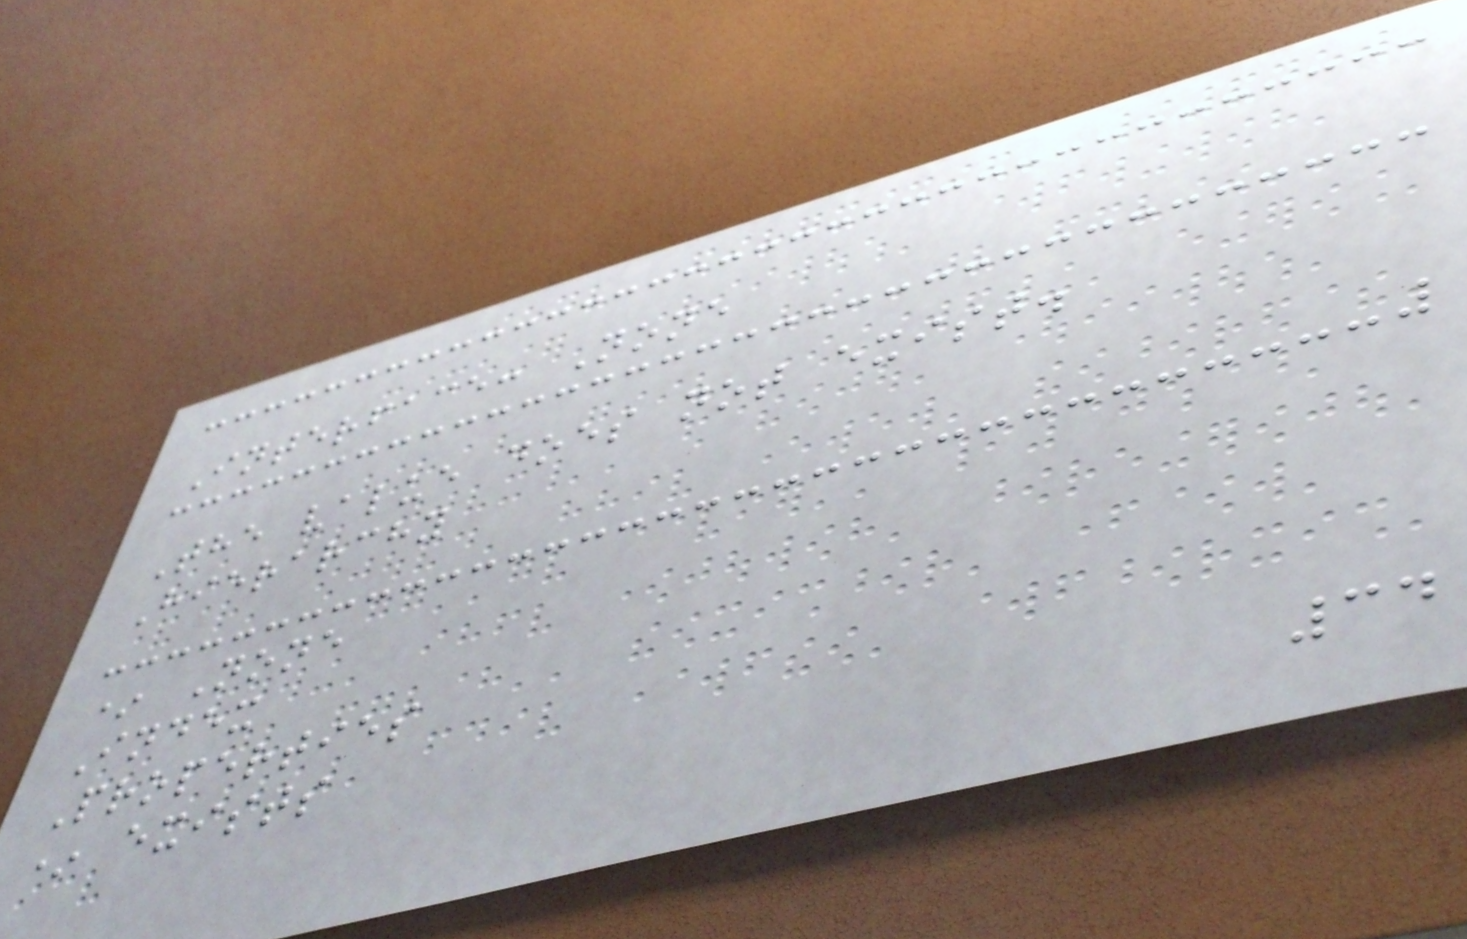Interface: None
The value does not exist.
Hierarchy
* None
Index
Properties
* exists
34
